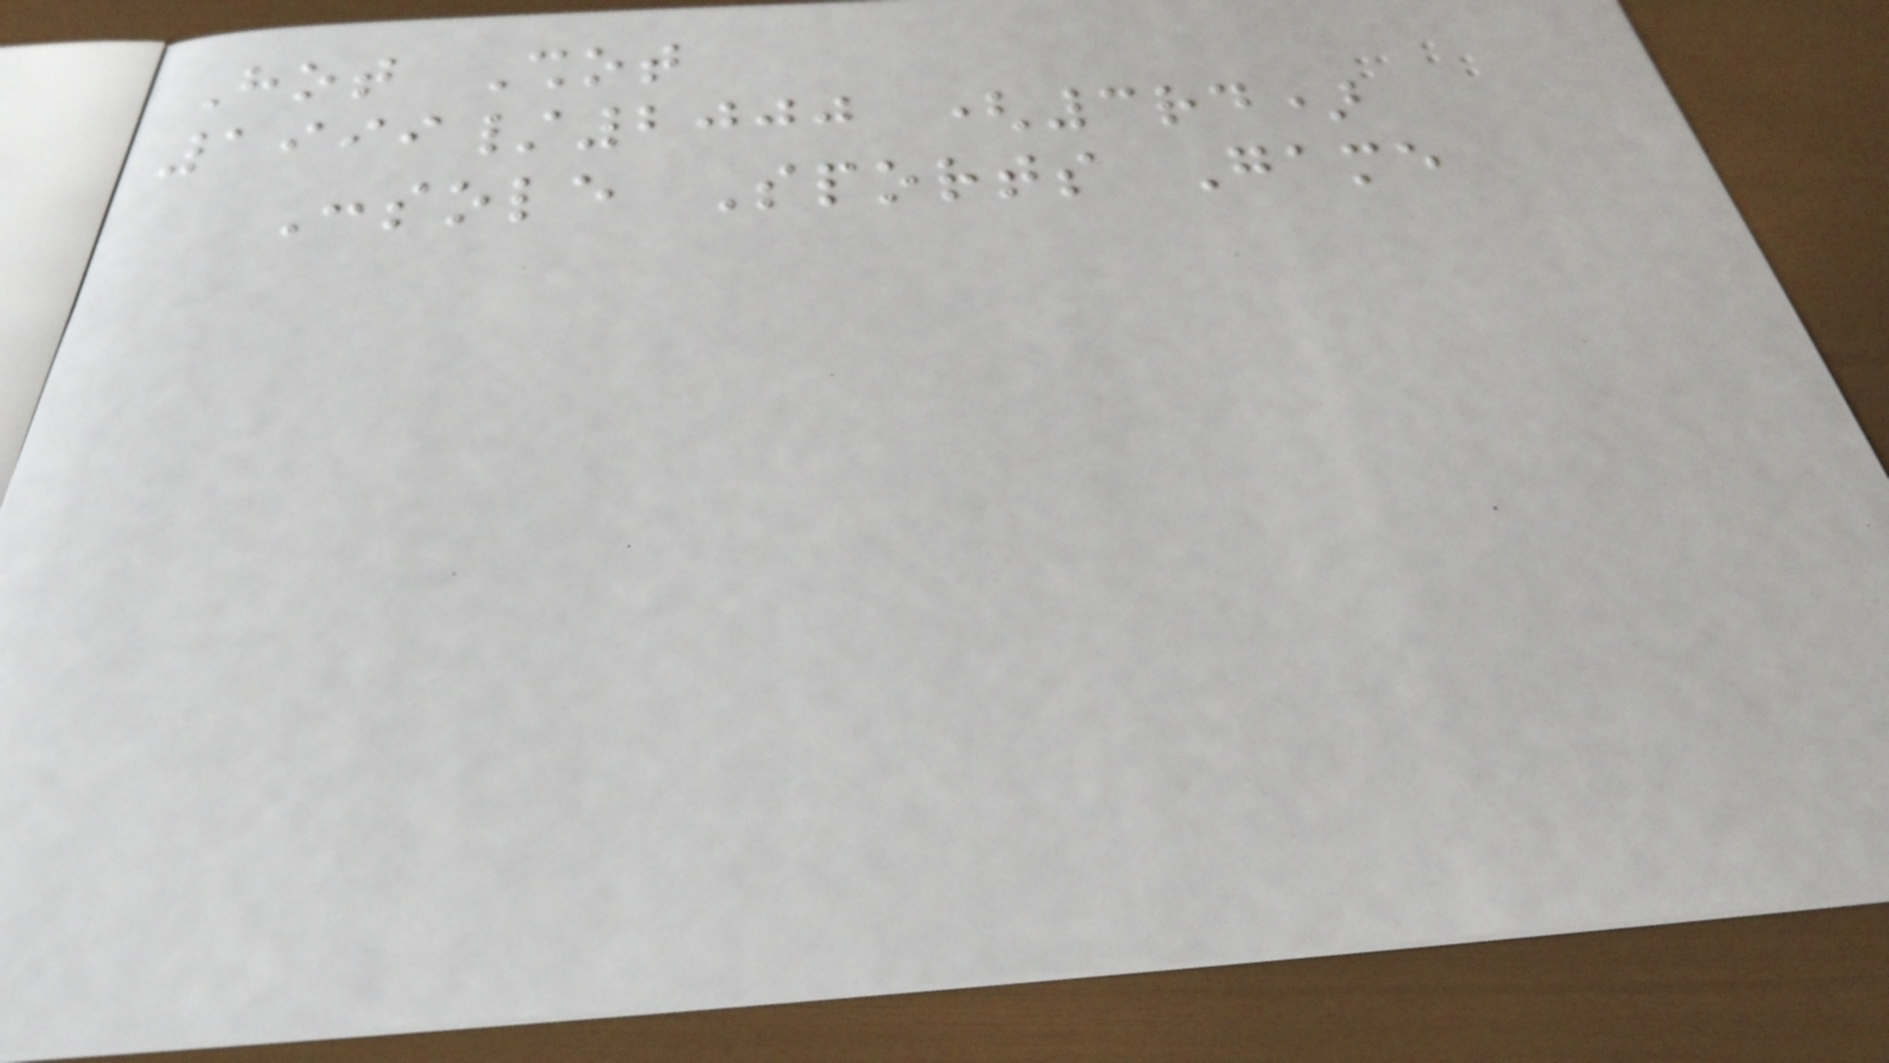Hot Shot
1999/2000 (3rd)
Console Sports Game
